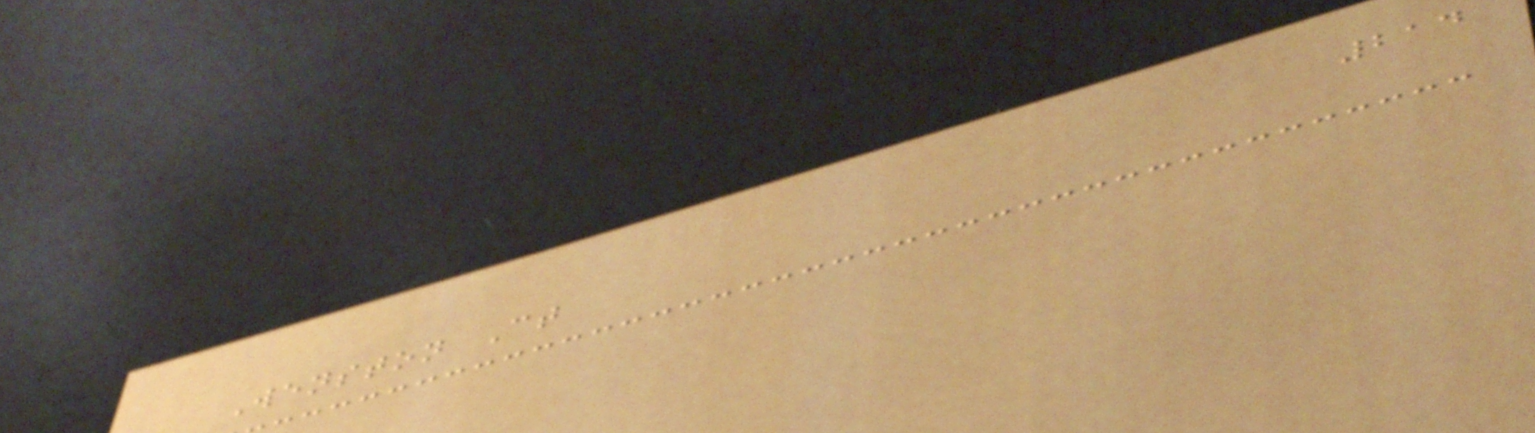214
Wenston Ct
